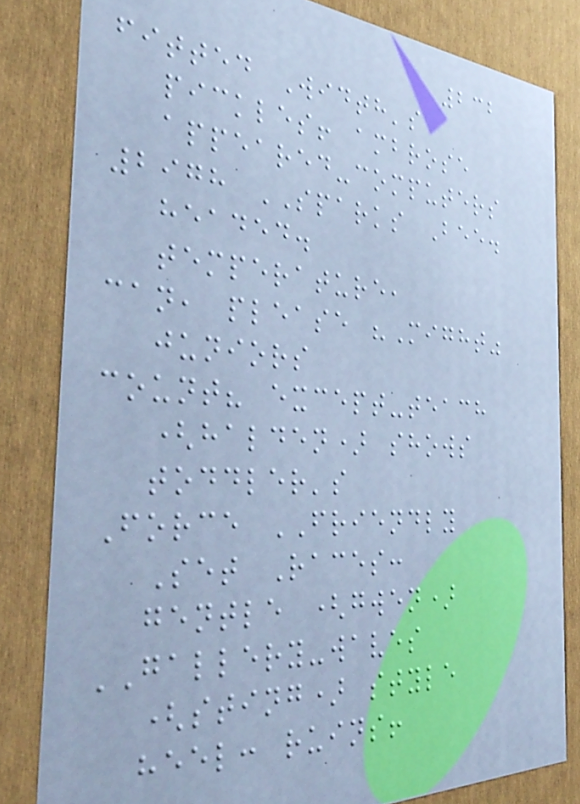232
fitted Width's
pickles! ambrose
appeared-computers
2978 SPARKS Bee.
headed.
temperature,
can, please "Might"
juniors
count? except-teach
(halden) shows
toddler's
Force FRIENDLY
Set Races:
gentle (gwen)
GALLERY-waves
(sting) style
heel: ruins!
